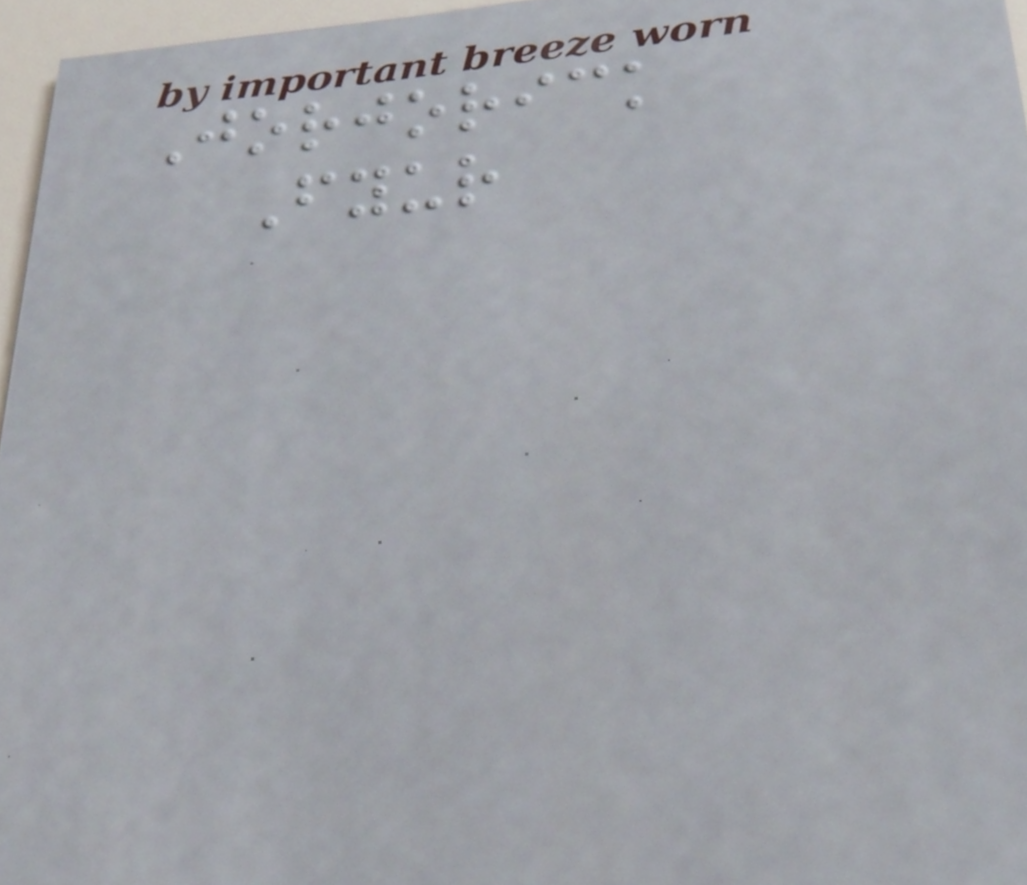Jorjorick
Fyur
